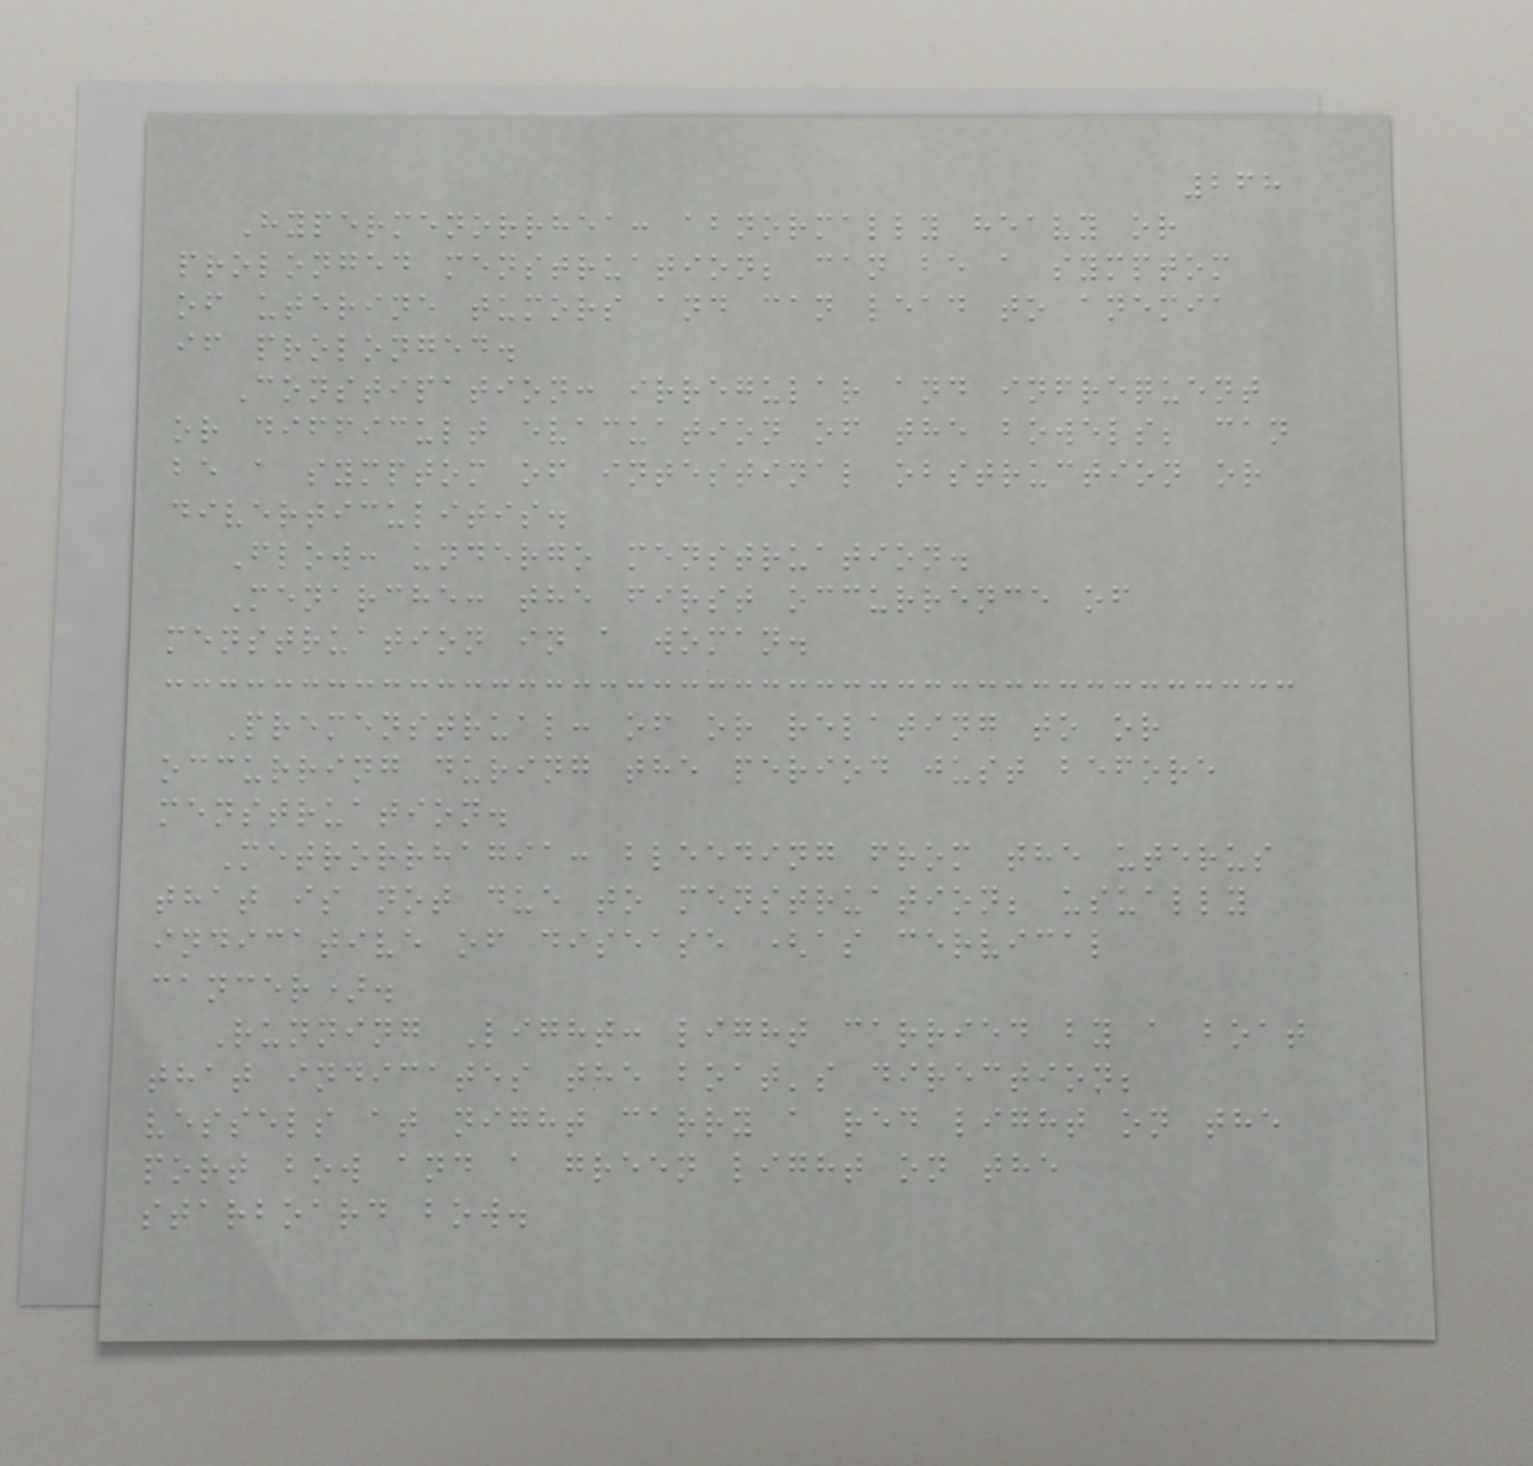268
Hypermenorrhea: abnormally heavy or
prolonged menstruation; can be a symptom
of uterine tumors and can lead to anemia
if prolonged.
Constipation: irregular and infrequent
or difficult evacuation of the bowels; can
be a symptom of intestinal obstruction or
diverticulitis.
Flow: undergo menstruation.
Menarche: the first occurrence of
menstruation in a woman.
Premenstrual: of or relating to or
occurring during the period just before
menstruation.
Metrorrhagia: bleeding from the uterus
that is not due to menstruation; usually
indicative of disease (as cervical
cancer).
Running Light: light carried by a boat
that indicates the boat's direction;
vessels at night carry a red light on the
port bow and a green light on the
starboard bow.
